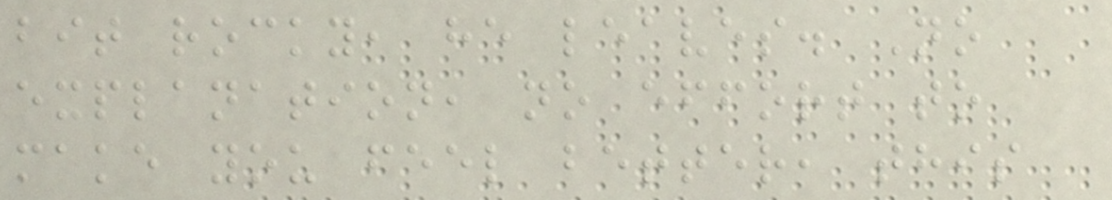bit rocky, he leaves. No
explanation, no effort to
make you feel better, this
